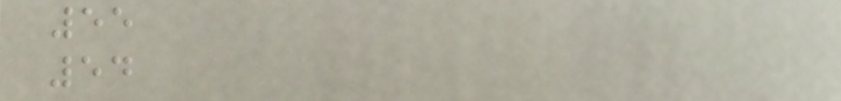55
54
